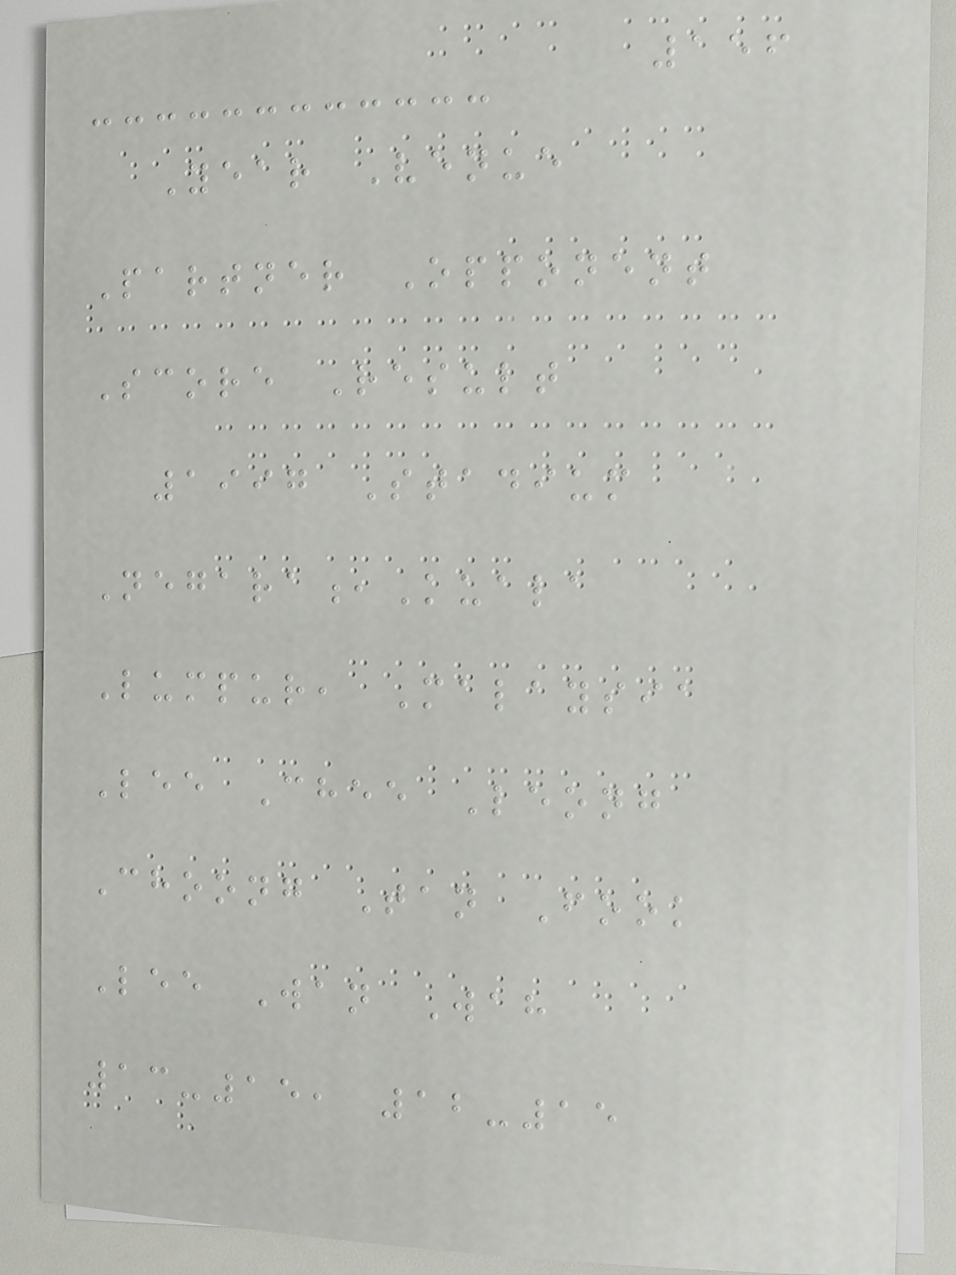156
Year Venue
Partner Opponent
Score Result
1997 Stadium
Negara,Kuala
Lumpur, Malaysia
Lee Chee Leong
Choong Tan Fook
Lee Wan Wah
13-15, 12-15
